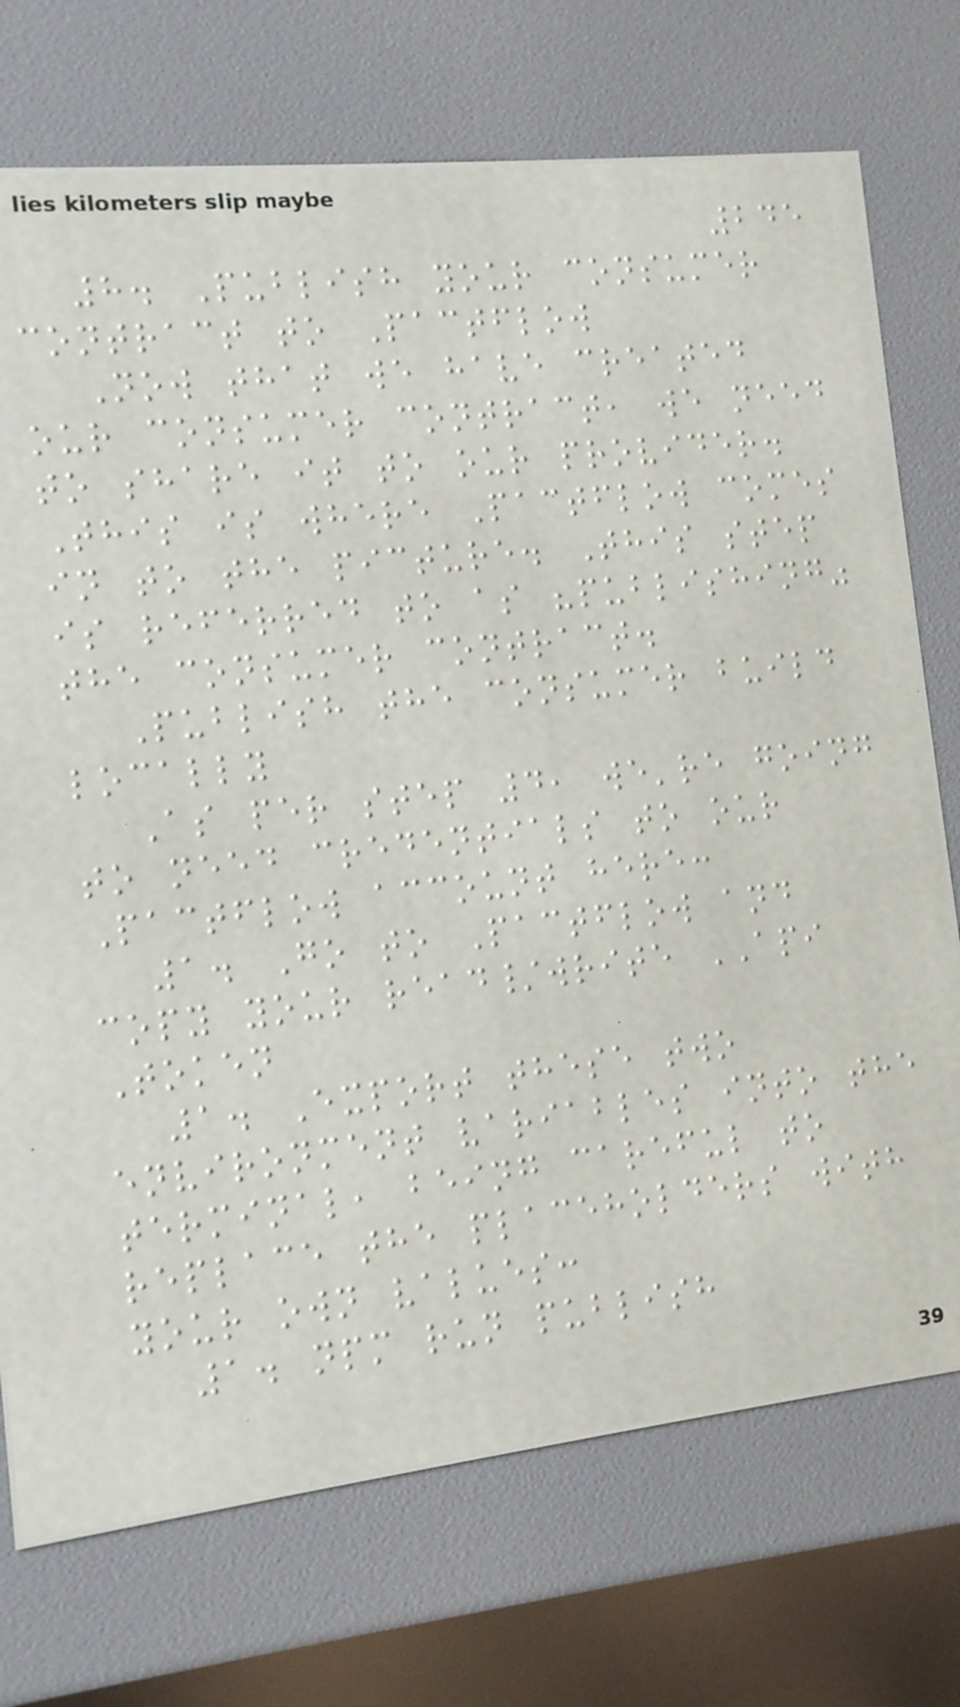245
8. Publish your consumer
contract to Pactflow
Now that we have created
our consumer contract, we need
to share it to our provider.
This is where Pactflow comes
in to the picture. This step
is referred to as "publishing"
the consumer contract.
Publish the consumer build
locally
As per step 4, we're going
to need credentials to our
Pactflow account here:
1. Go to Pactflow and
copy your read/write API
Token
1. Export these two
environment variables into the
terminal, being careful to
replace the placeholders with
your own values:
1. npm run publish
